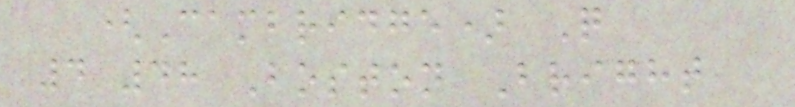(Cambridge) Q
4 48 Boston Bright
